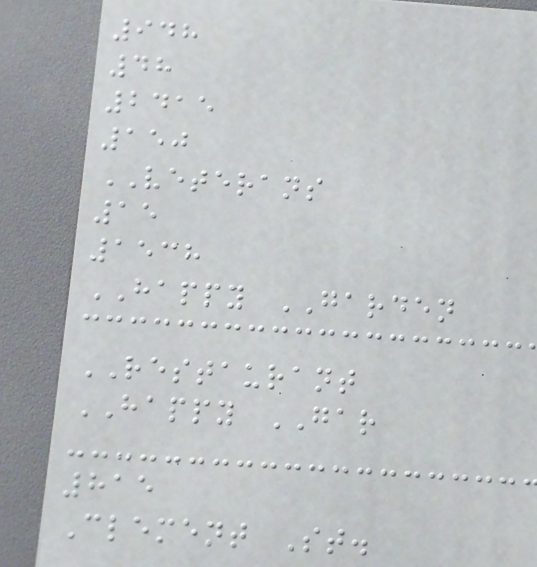948
48
2415
150
VETERANS
15
1538
HAPPY GARDEN
RESTAURANT
HAPPY GAR
815
Clement St.
